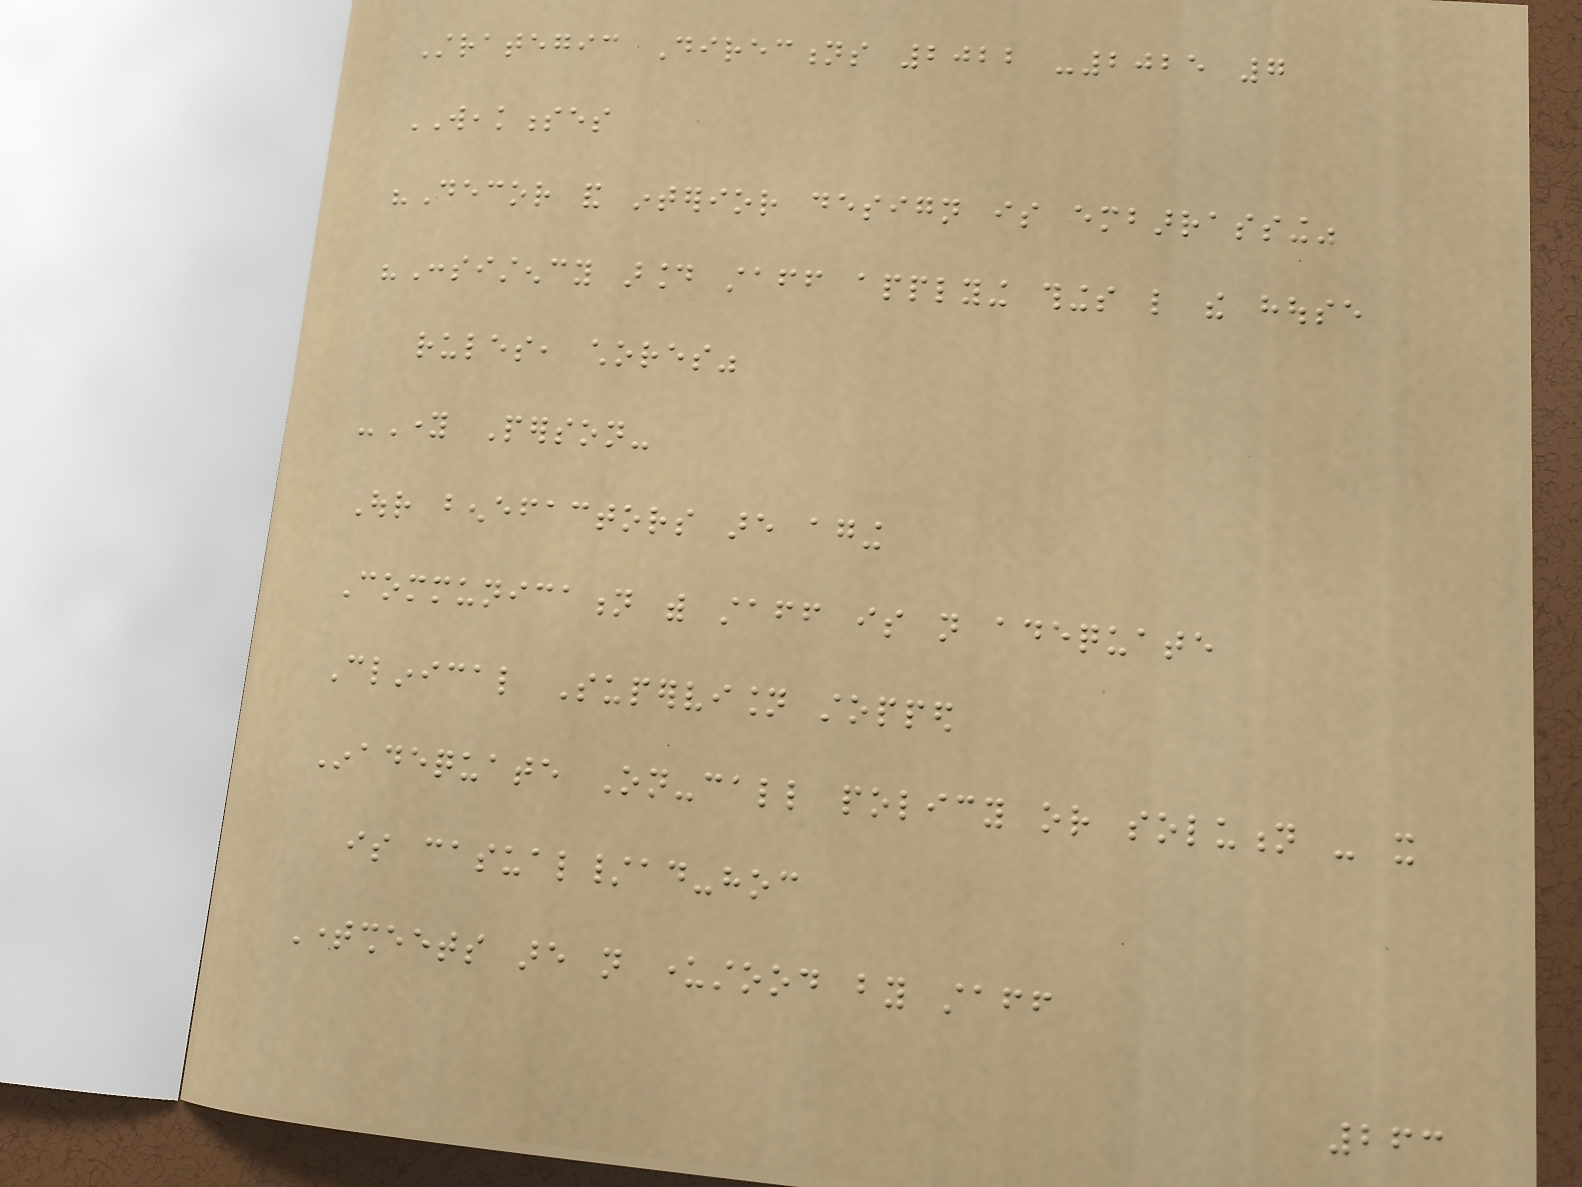Strategic Directions 2022 -2025 7
WEAKNESSES
"Decor and interior design is embarrassing"
"Consistency around staff applying things like the house
rules, chores"
-Young Person-
Our benefactors are aging
Communication with staff is not adequate
Clinical Supervision stopped
Inadequate On-call policy or solution - it
is casual/ad-hoc
Timesheets are not understood by staff
263
